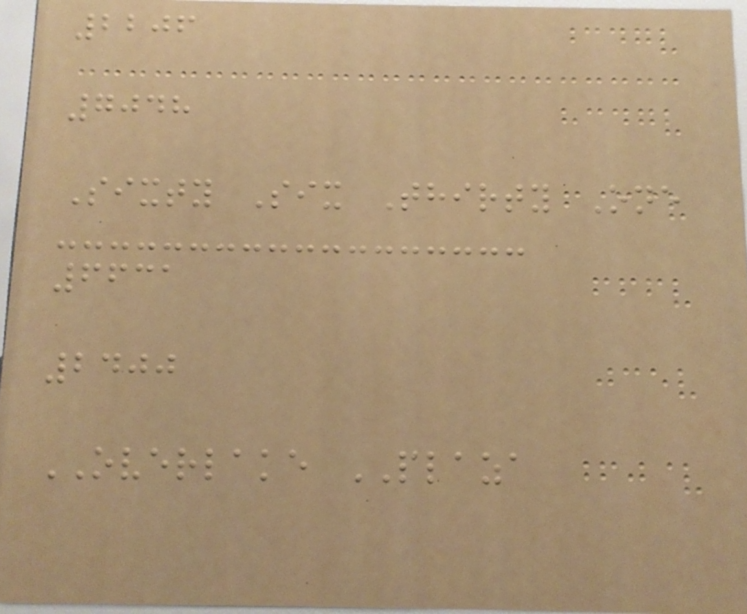2206
7048
Sixty Six Thirty One
6631
2400
OVERLAKE PLAZA
